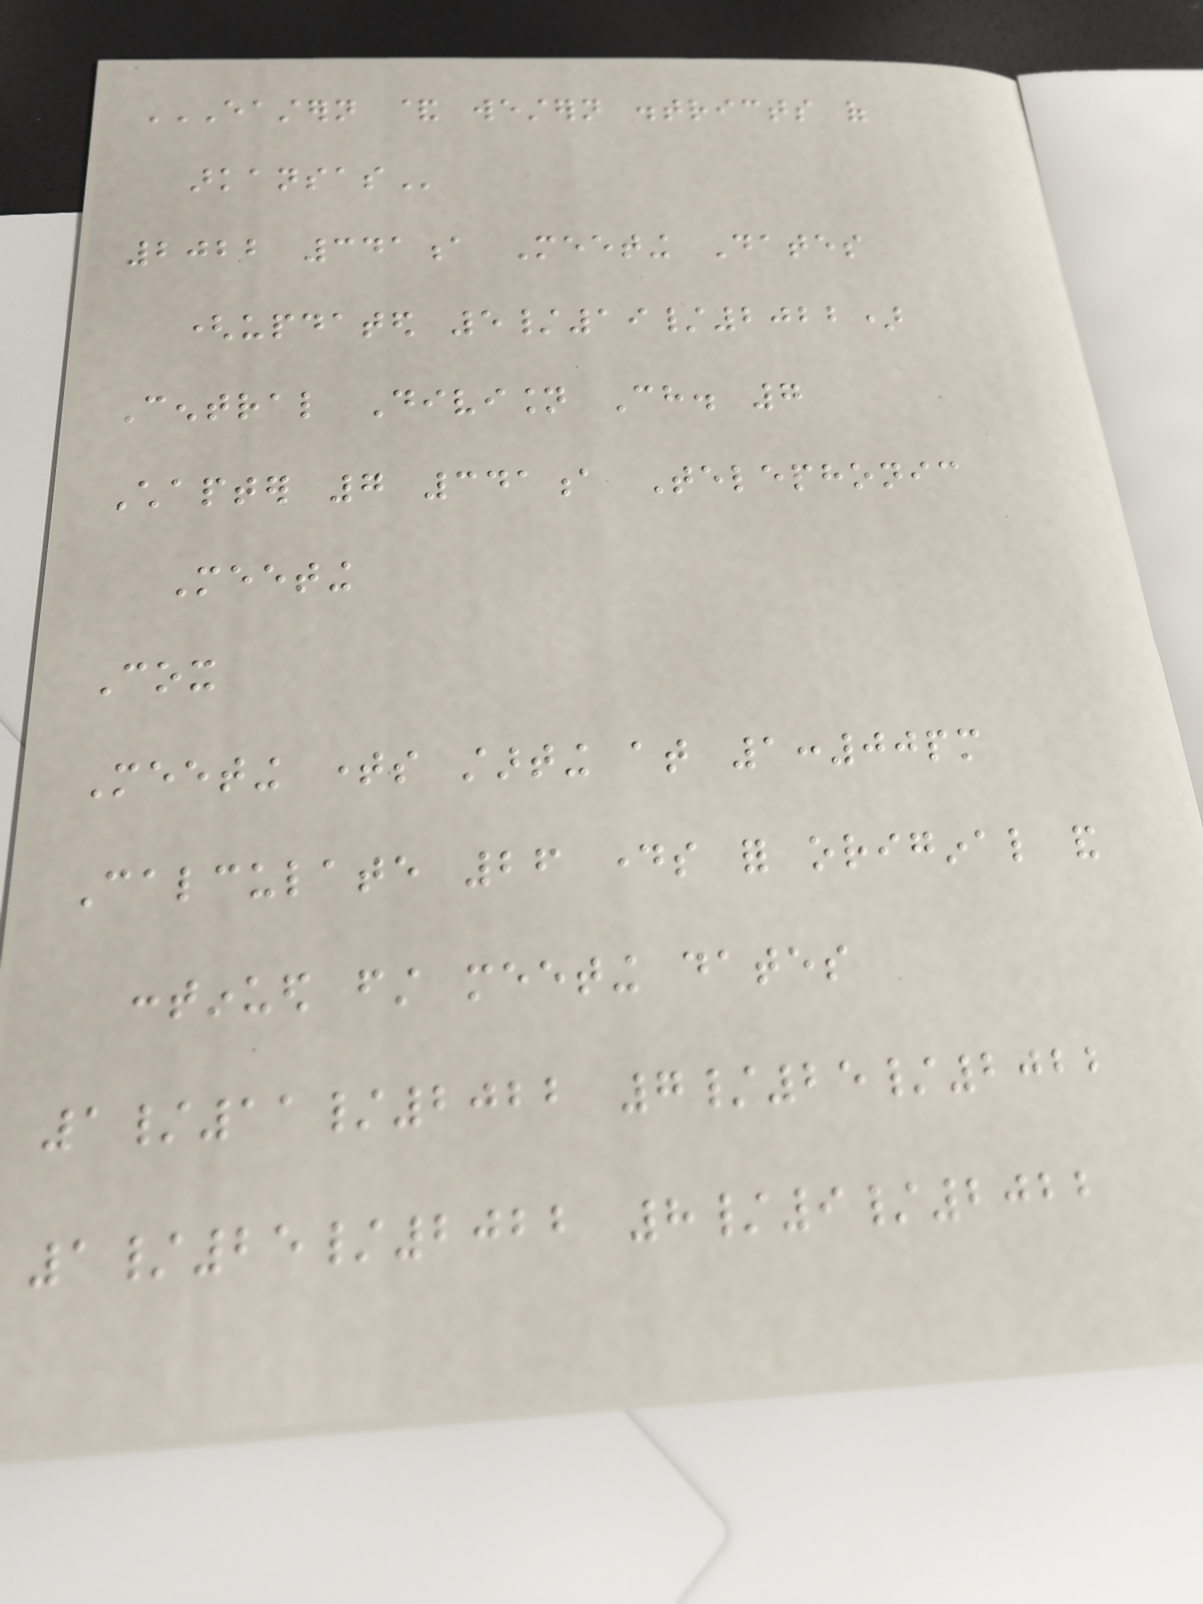EASTERN & WESTERN DISTRICTS OF
ARKANSAS
2022 341a Meeting Dates
(updated 5/19/2022)
Central Division Ch. 7
Chapter 7 341a Telephonic
Meeting
Cox
Meeting times starting at 1:00pm
Calculate 26 days for original and
continued first meeting dates
1/11/2022 7/25/2022
1/25/2022 8/9/2022
